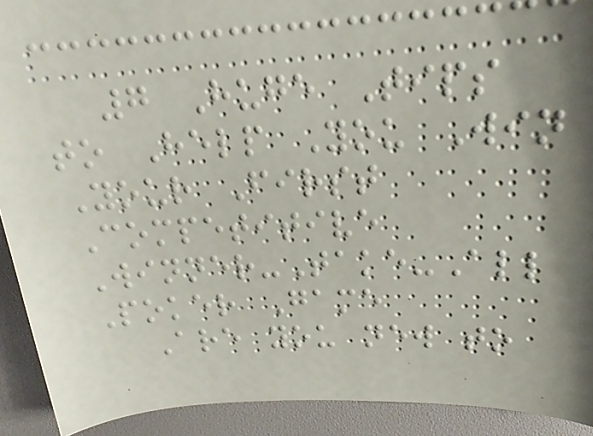7 Huge Tips
to Help You Win
Your First
Competitive
Winner-Take-All
Poker Game
Are you new to
